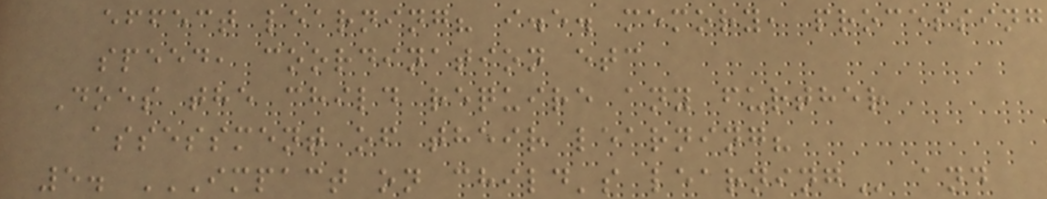effect learning? i.e. memory, processing
speed, coordination etc
Does the child require any further
assessment of their learning?
5. IMPACT ON CHILD'S LEARNING and
